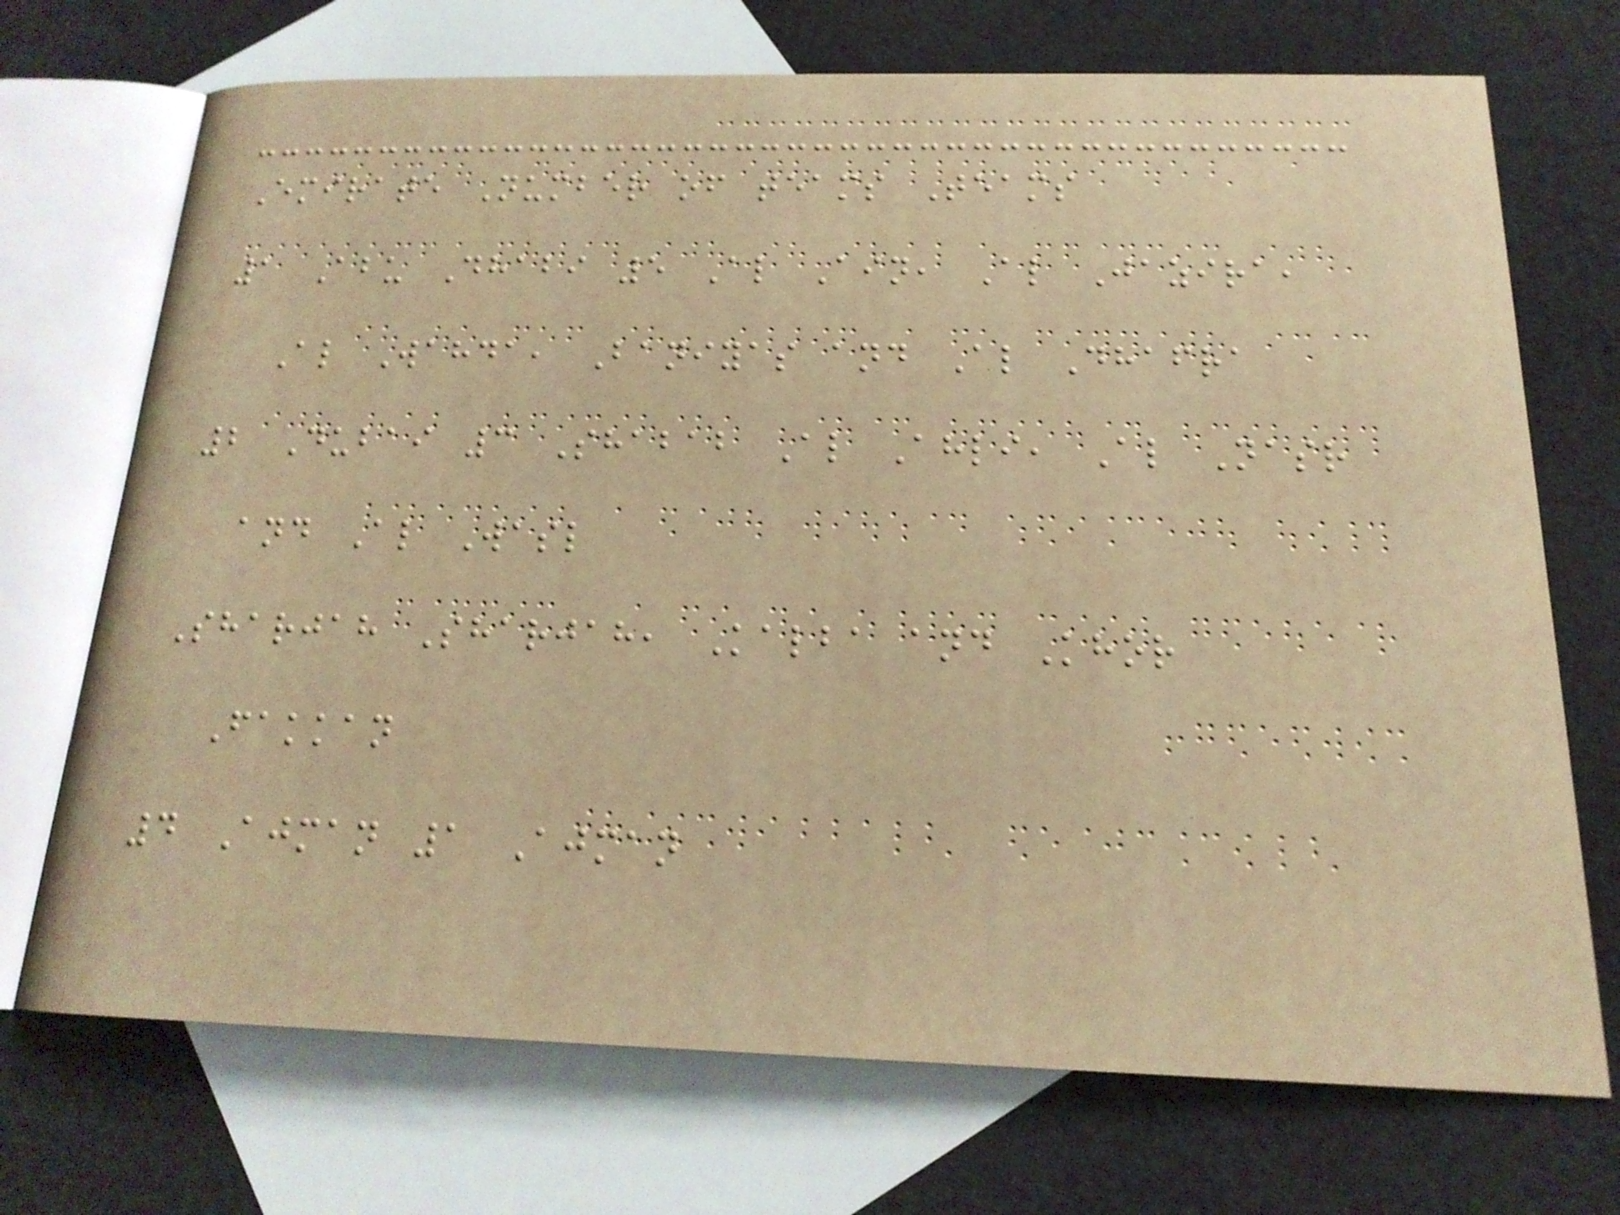Emirate Number of teams Teams
1 Abu Dhabi 5 Al Ain, Al Jazira,
Al Wahda, Baniyas and Al Dhafra
2 Dubai 3 Shabab Al Ahli, Al Nasr
and Al Wasl
Sharjah Sharjah, Kalba and Khor
Fakkan
4 Ajman 1 Ajman
